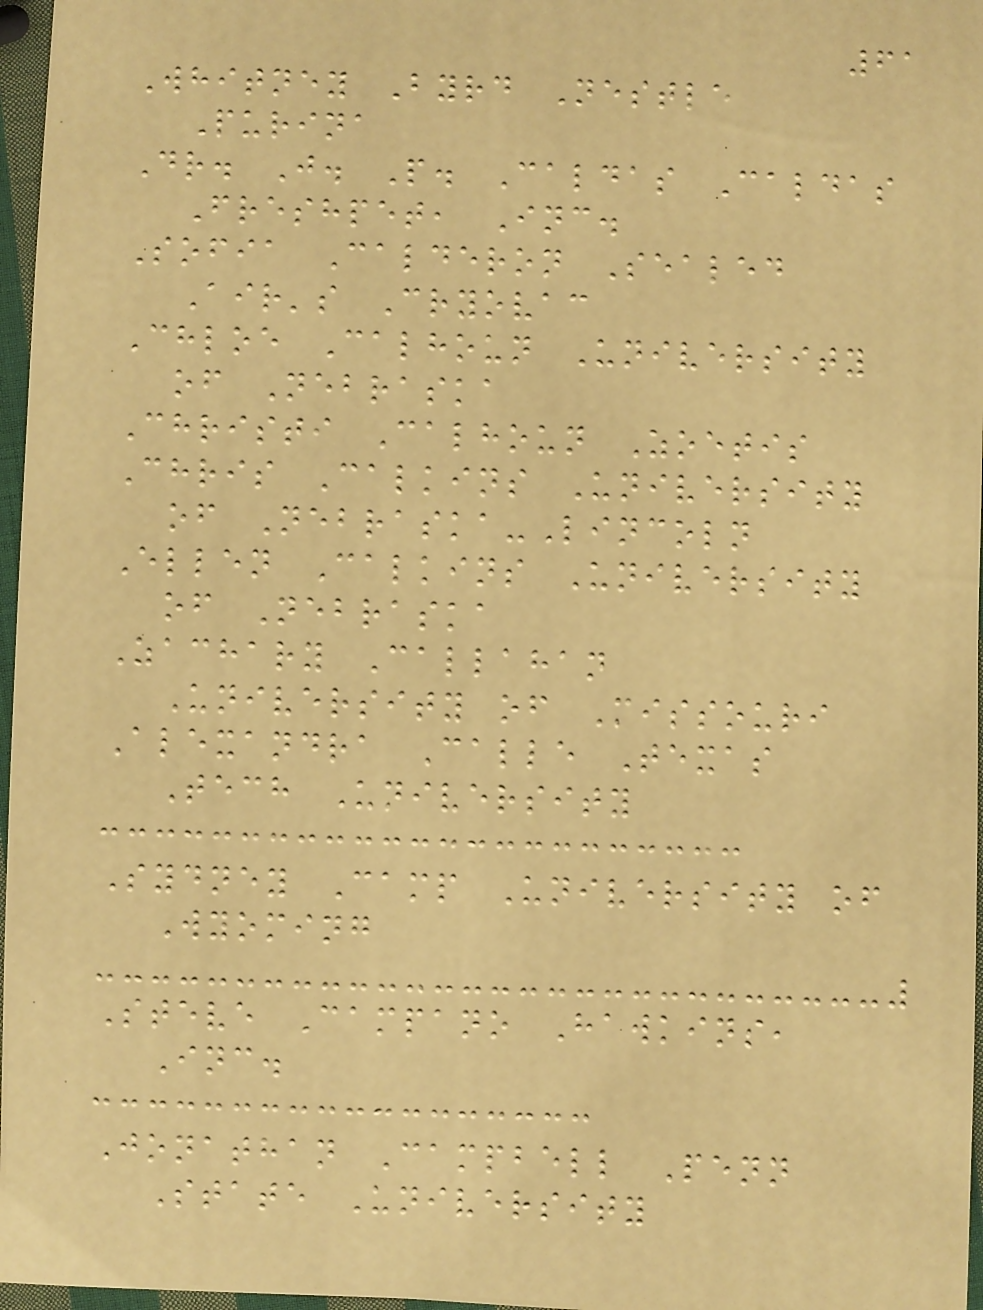61
Whitney Byrd Nestle
Purina
Dr. J. P. Caldas Caldas
Freshpet, Inc.
Sofia Calderon Sealed
Air's Cryovac
Chloe Calhoun University
of Nebraska
Christi Calhoun Zoetis
Chris Calkins University
of Nebraska-Lincoln
Ellen Calkins University
of Nebraska
Zachary Callahan
University of Missouri
Alexandra Calle Texas
Tech University
Sydney Camp University of
Wyoming
Steve Campano Hawkins,
Inc.
Jonathan Campbell Penn
State University
